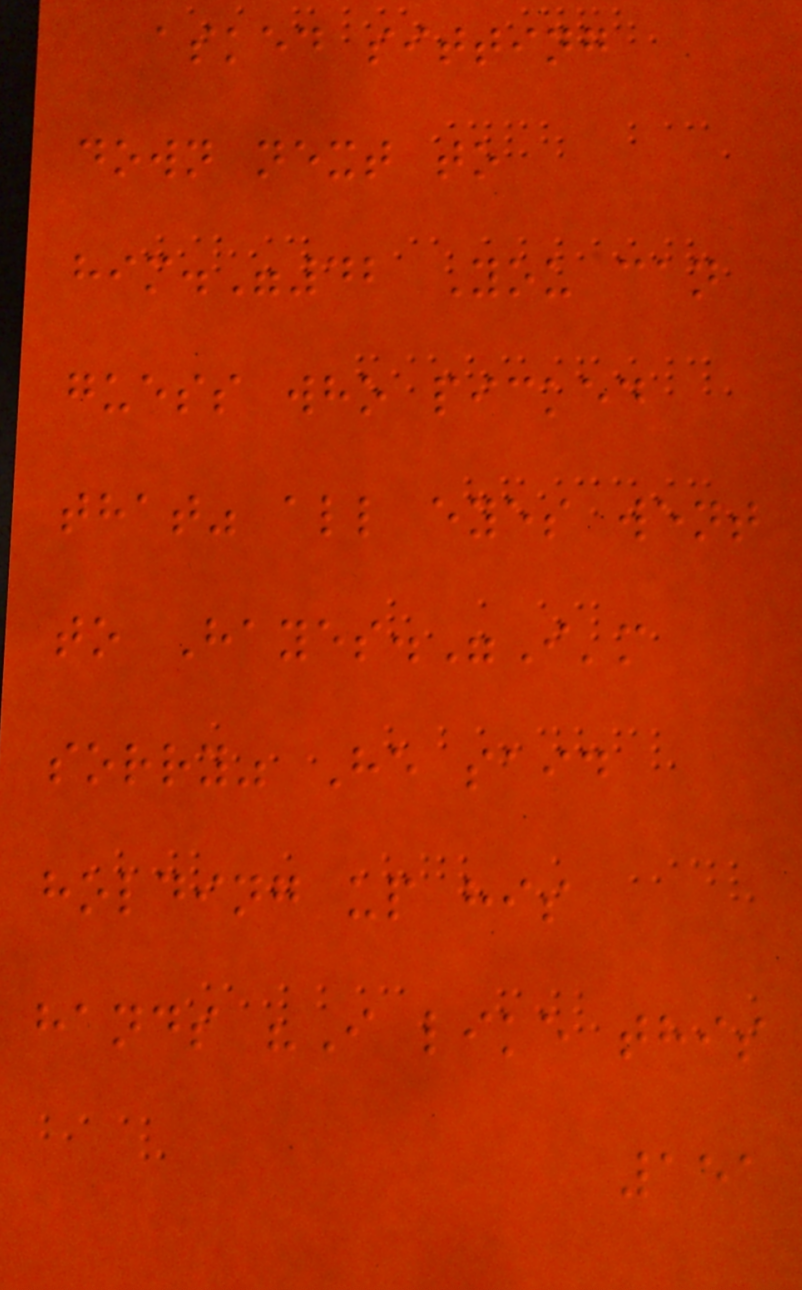asked sitting
down next to
him."42 You can
guess who picked
that" all eyes went
to Hayes."I'm
sorry" He said
holding up his
hands "I like this
151
